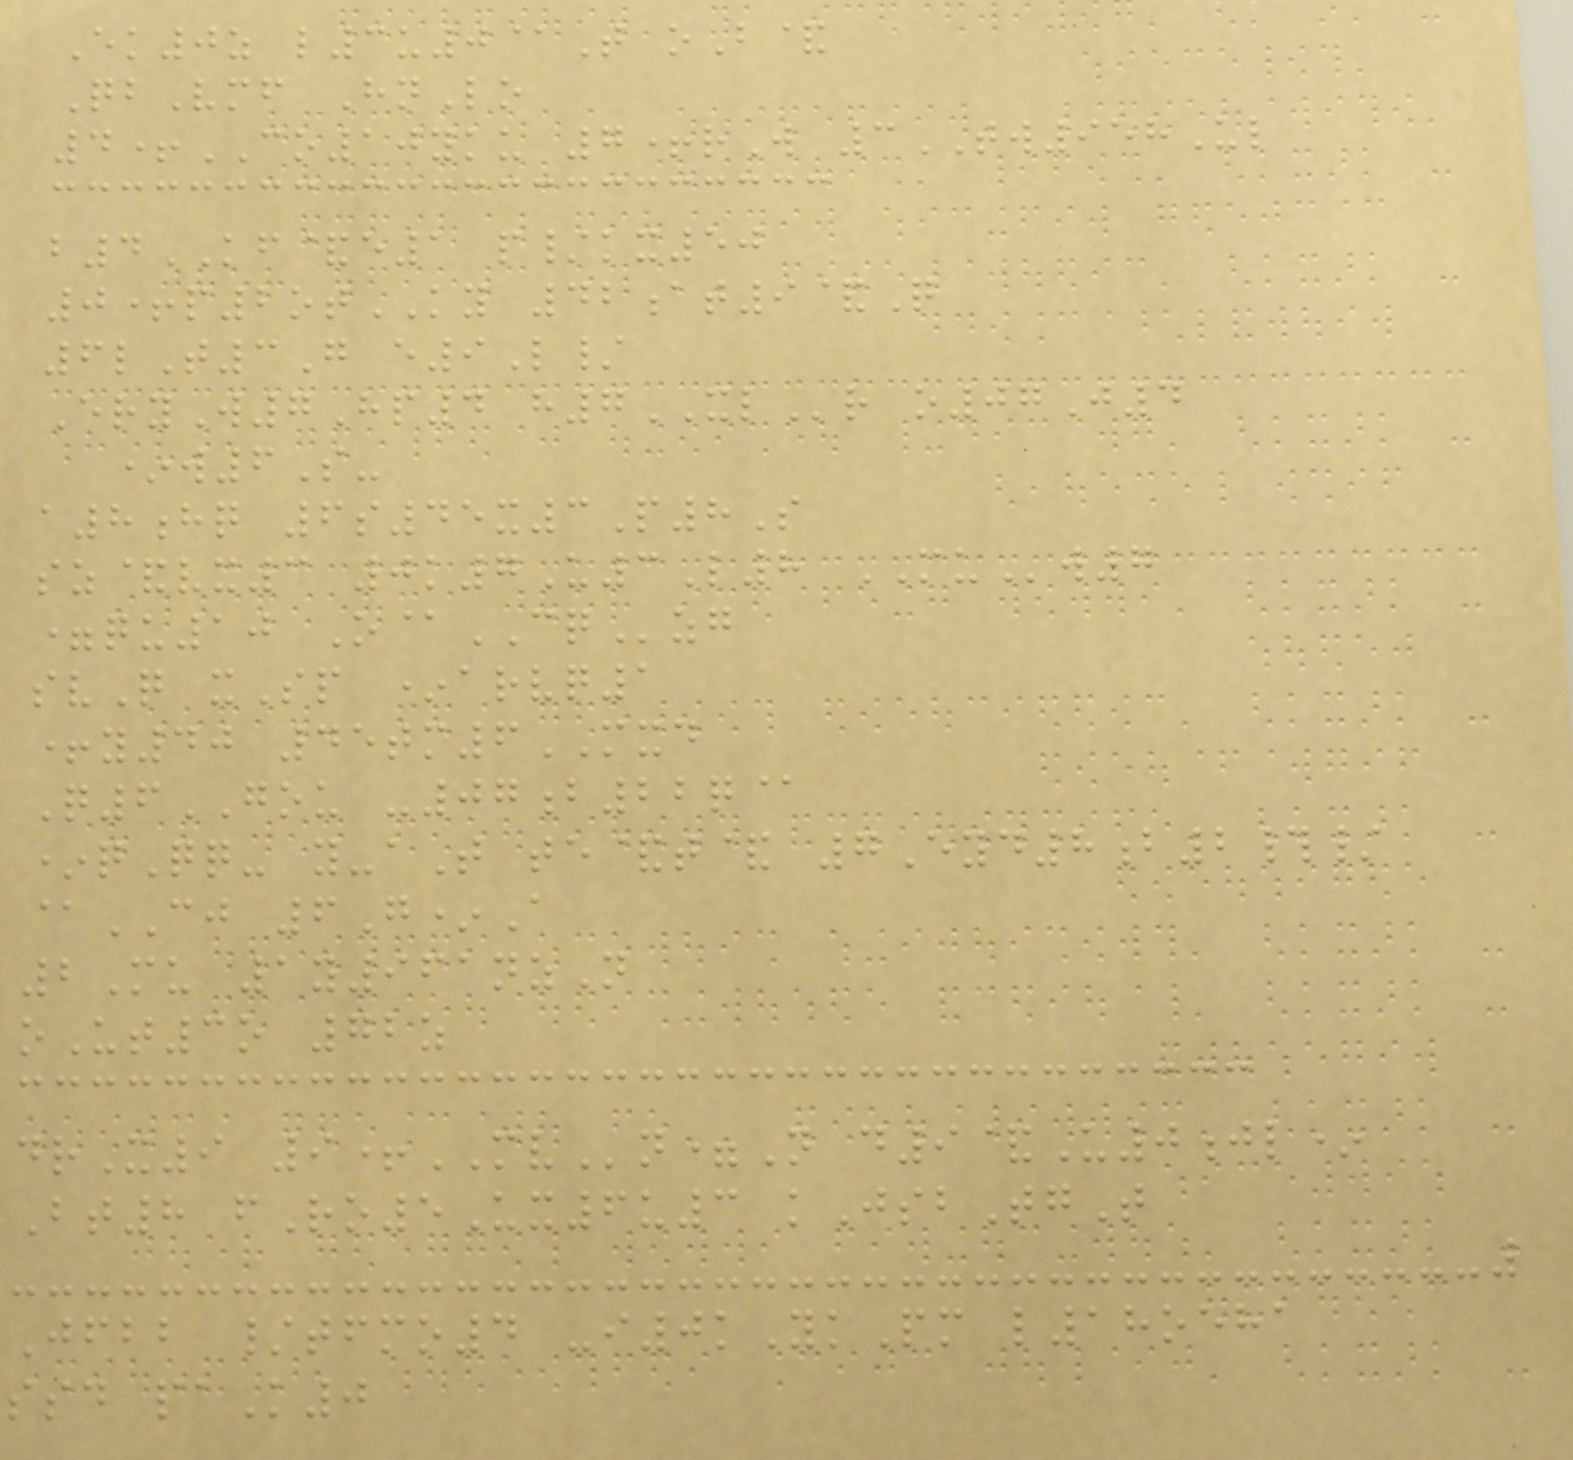Ek0z l3u0@T oB&
QbVmf HnLo
4+CO10yku 7+rW 3TW958Ul
b4KF&e1 p/kx50
0+p2otKY 42at9&Q
6lT3G e9L/
EryW7Hp4 h7XLr o07J4
*w6S-
a8hq 6s45x3P8S
sz&vx3 0k7U3L8 MUw7
=qu10 O@CQzg
svQ xSp *arvq1
+y40 45tm6MXD
Q6GOU -07b22q@
*qQq- y-aT te&t& 7Eyd8b2#/
@CJ 6G*A
2Mu 1y961nzN
oUt3o 72z
drX9 9+MVn=N d9&U0jl*
Bt8 fRo5Ux6u3 kJsbTgT
Jfbb /tfmo4 -i0kYkPm l18oeha
ssd paK0
